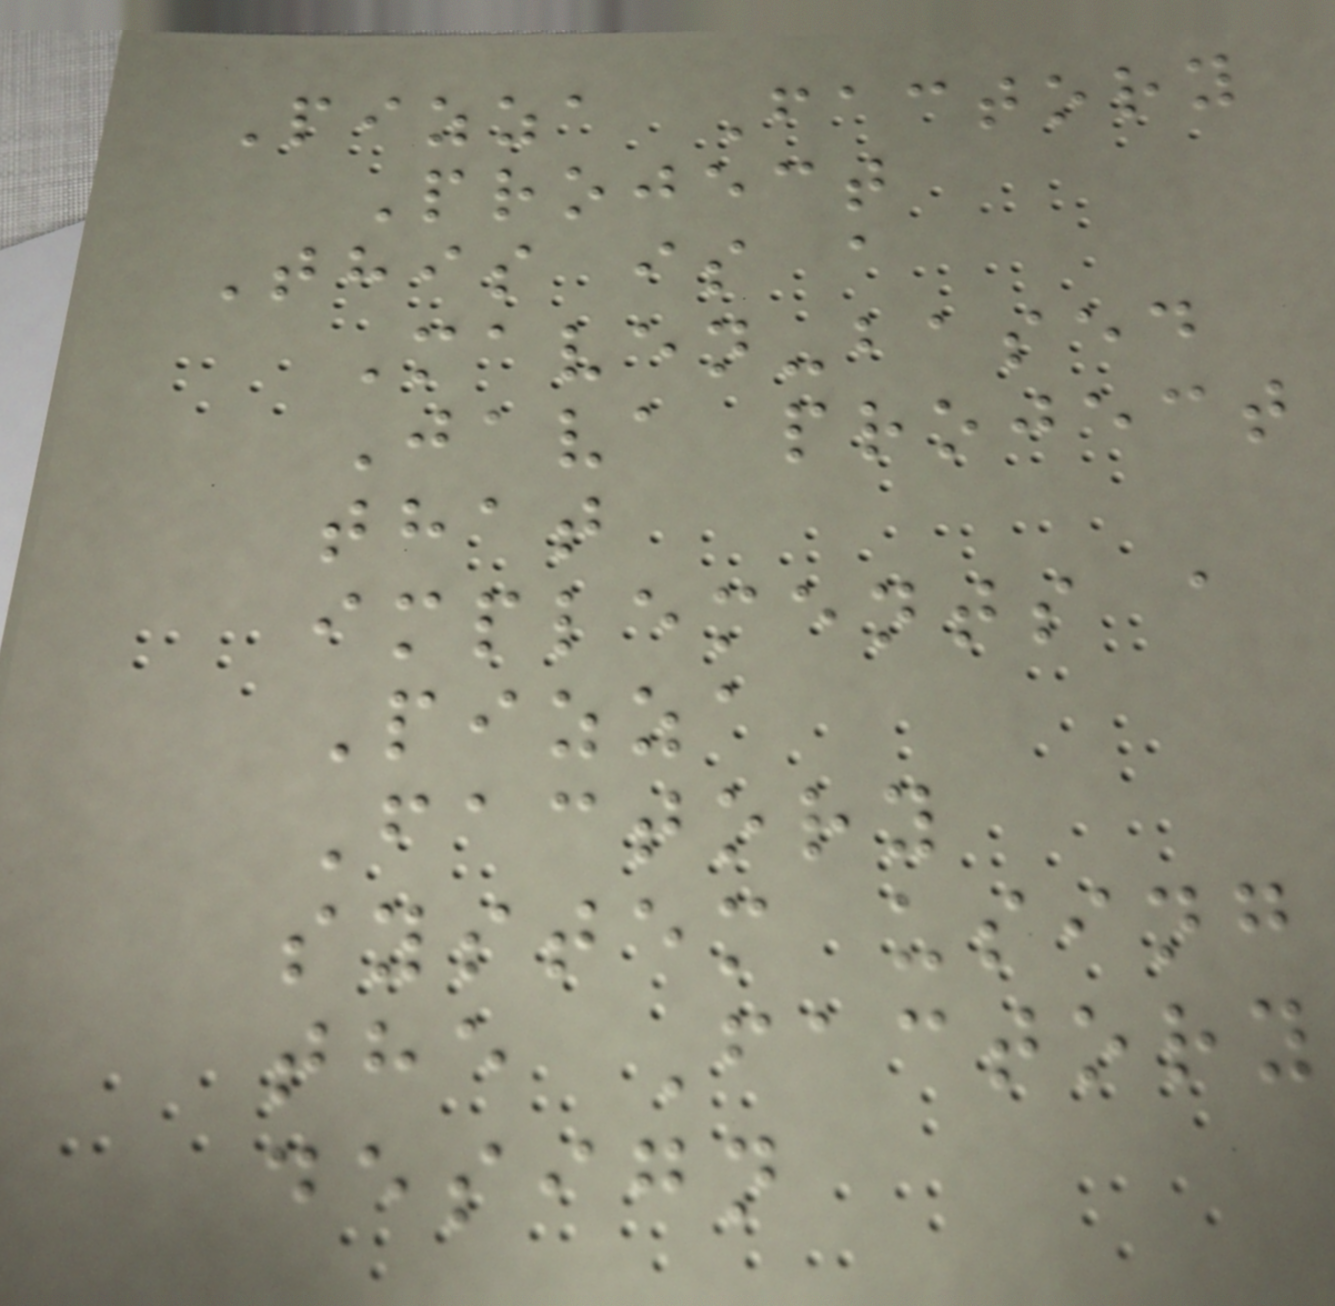Pizza Factory
Project
This is a
Maven-based
Java project
that
implements a
Pizza
Factory
system using
the Factory
design
